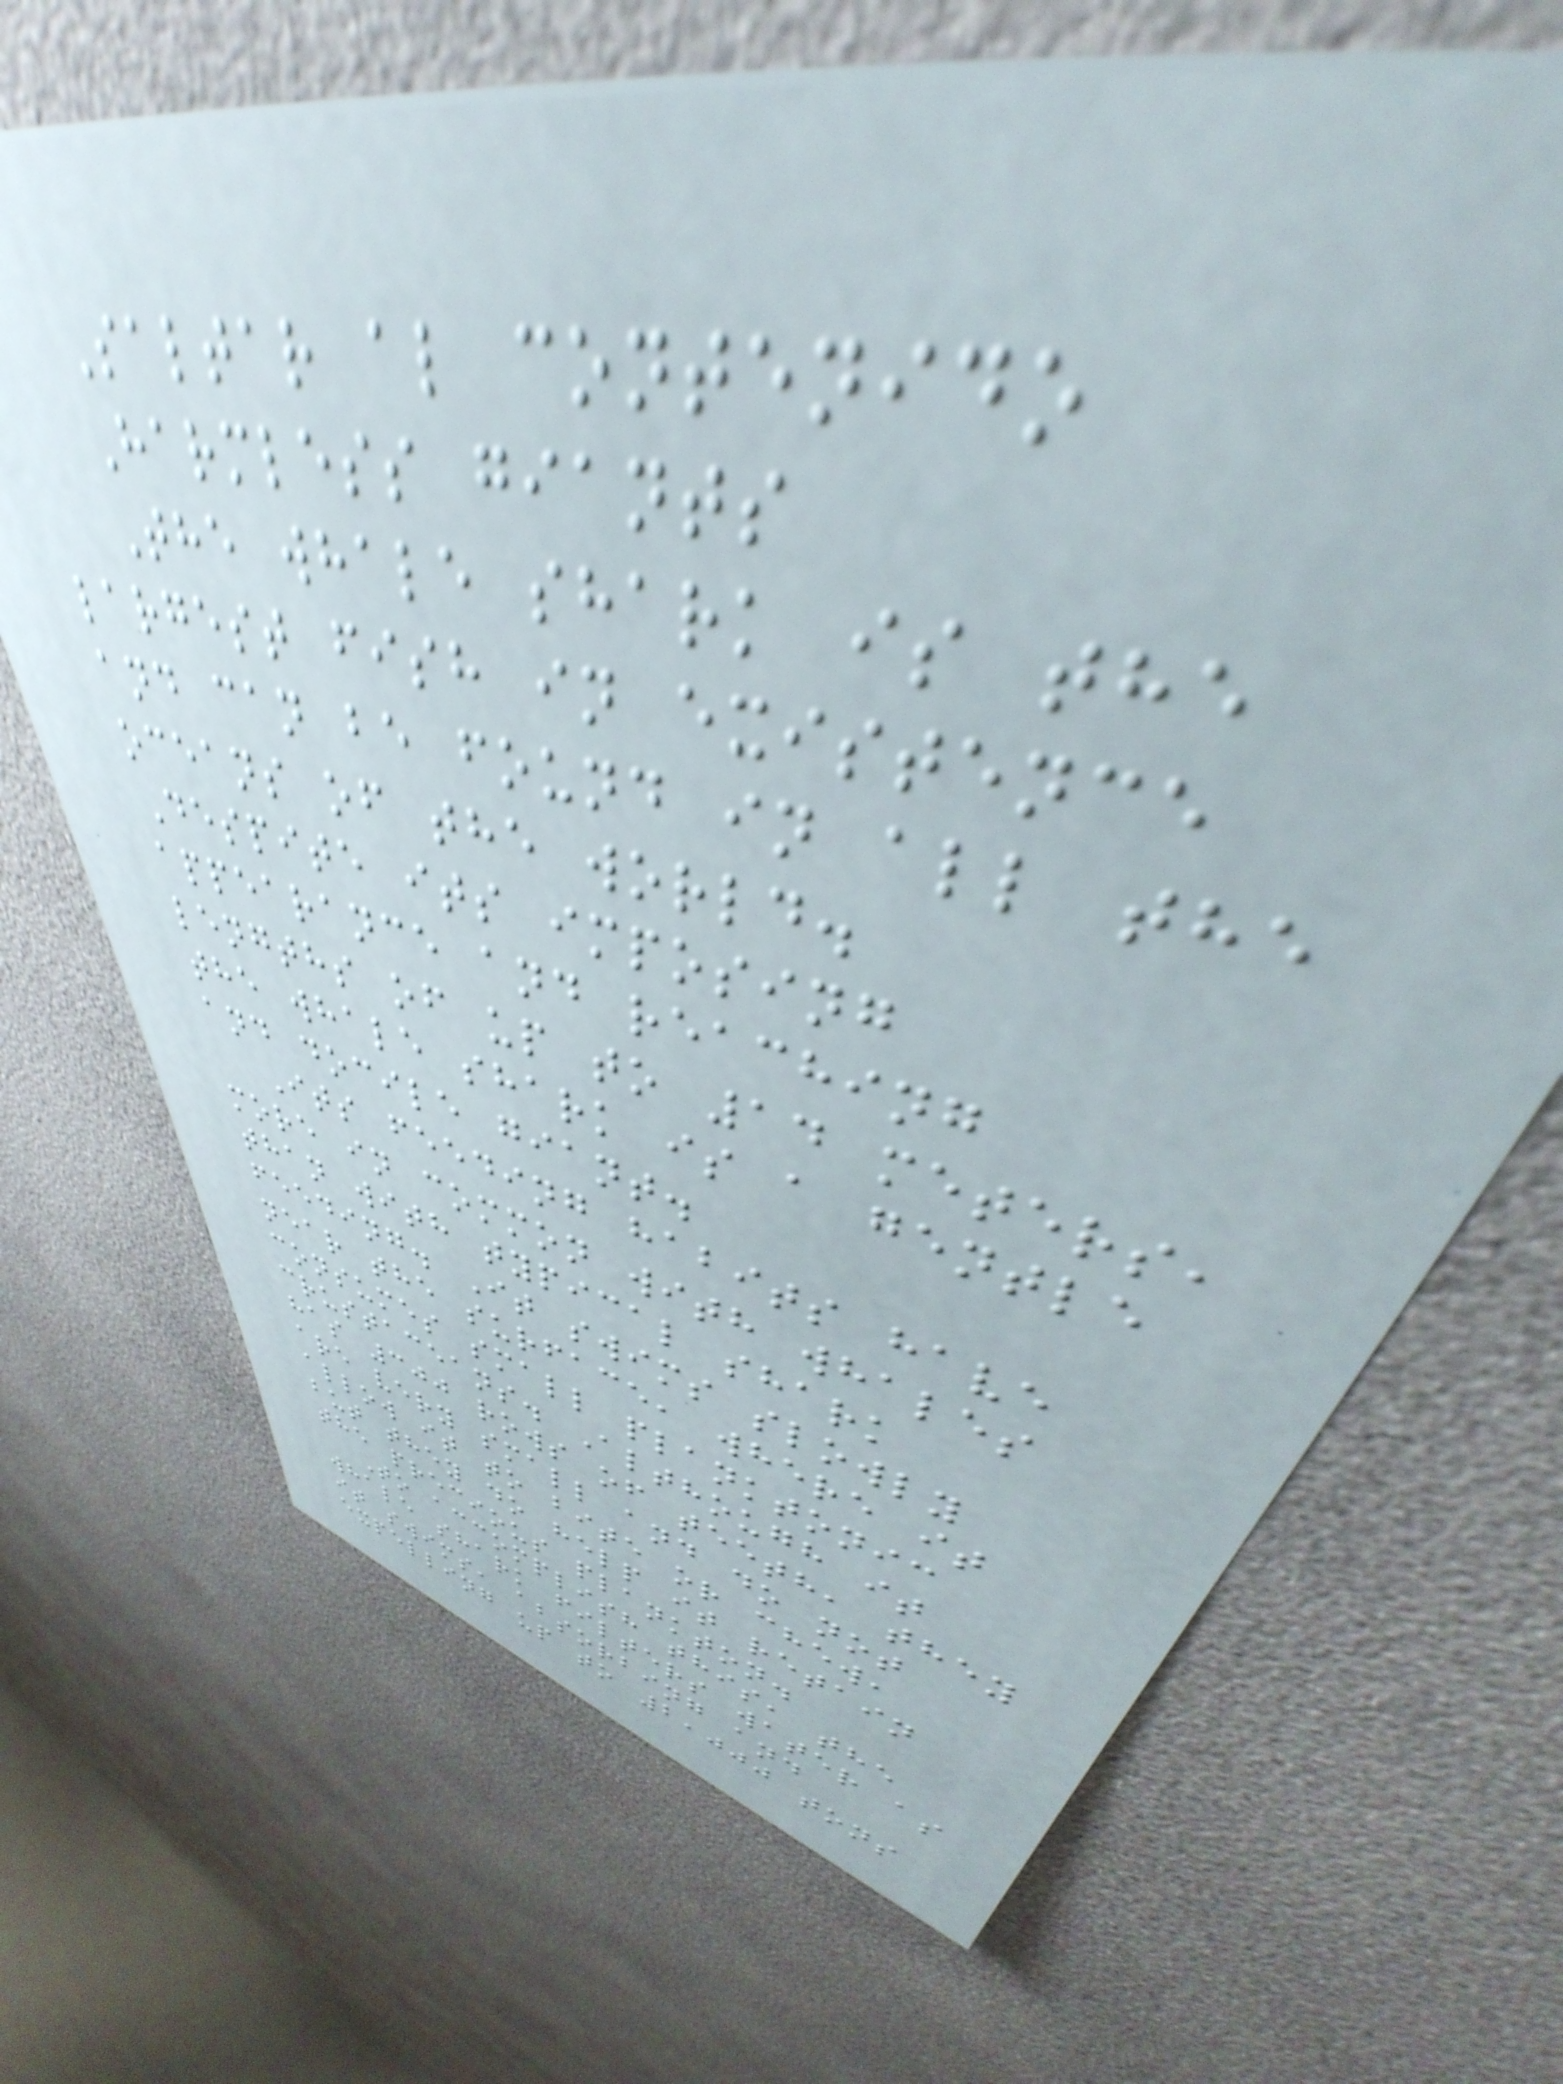Saltar al contenido
Harmless giants
The whale shark is the
largest fish in existence
and can be found in all the
oceans of the world.
Despite its imposing
appearance and reaching
lengths of up to 14 meters,
the whale shark is a gentle
and docile giant.
Its feeding habits have
more in common with whales
than with typical shark
feeding. It swims slowly
near the surface, where it
consumes small planktonic
crustaceans. Although it
has 300 rows of teeth, they
are very small and do not
allow it to bite or chew,
but they do help it retain
the precious plankton.
To accomplish this, the
whale shark filters water as
it swims, absorbing and
expelling up to 2,000 tons
